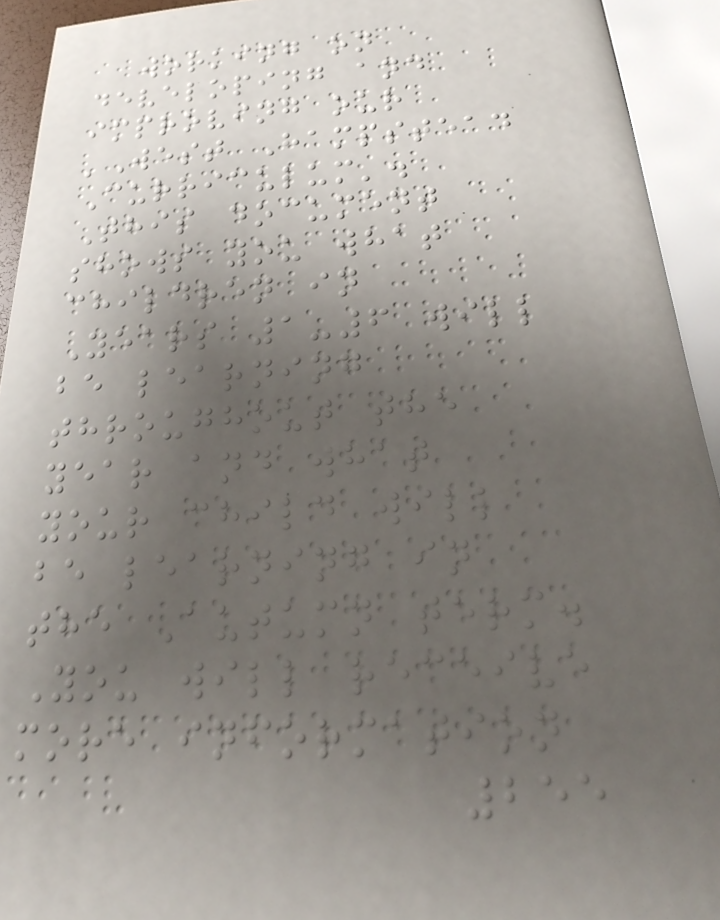working on
developing and
improving our
'West Hampstead
Curriculum'.
This document
shows you what
children in
Years 1-6 will
be learning
throughout the
year and what
your child will
be learning in
the Autumn term.
You will receive
more information
255
